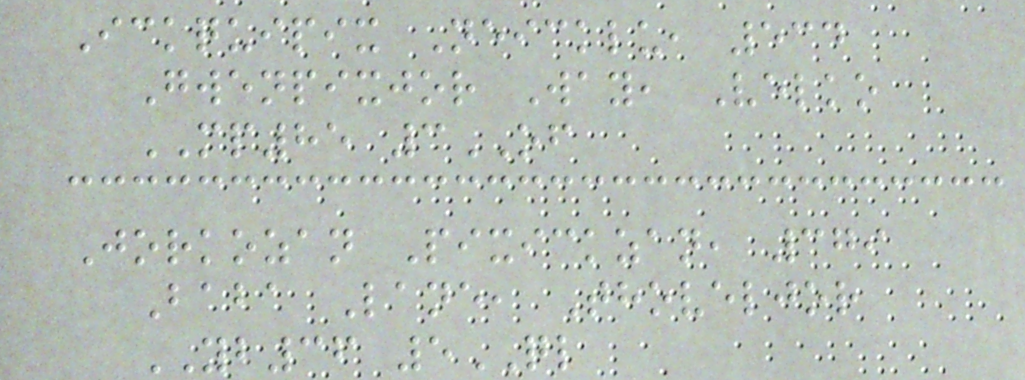Ickquipix Neicklu, 534
Gwenpixjor Way, Velko
MP85 3OF
Jorkozan Pixickzan, 379
Baba Lane, Thoveljor
YB36 5QL
